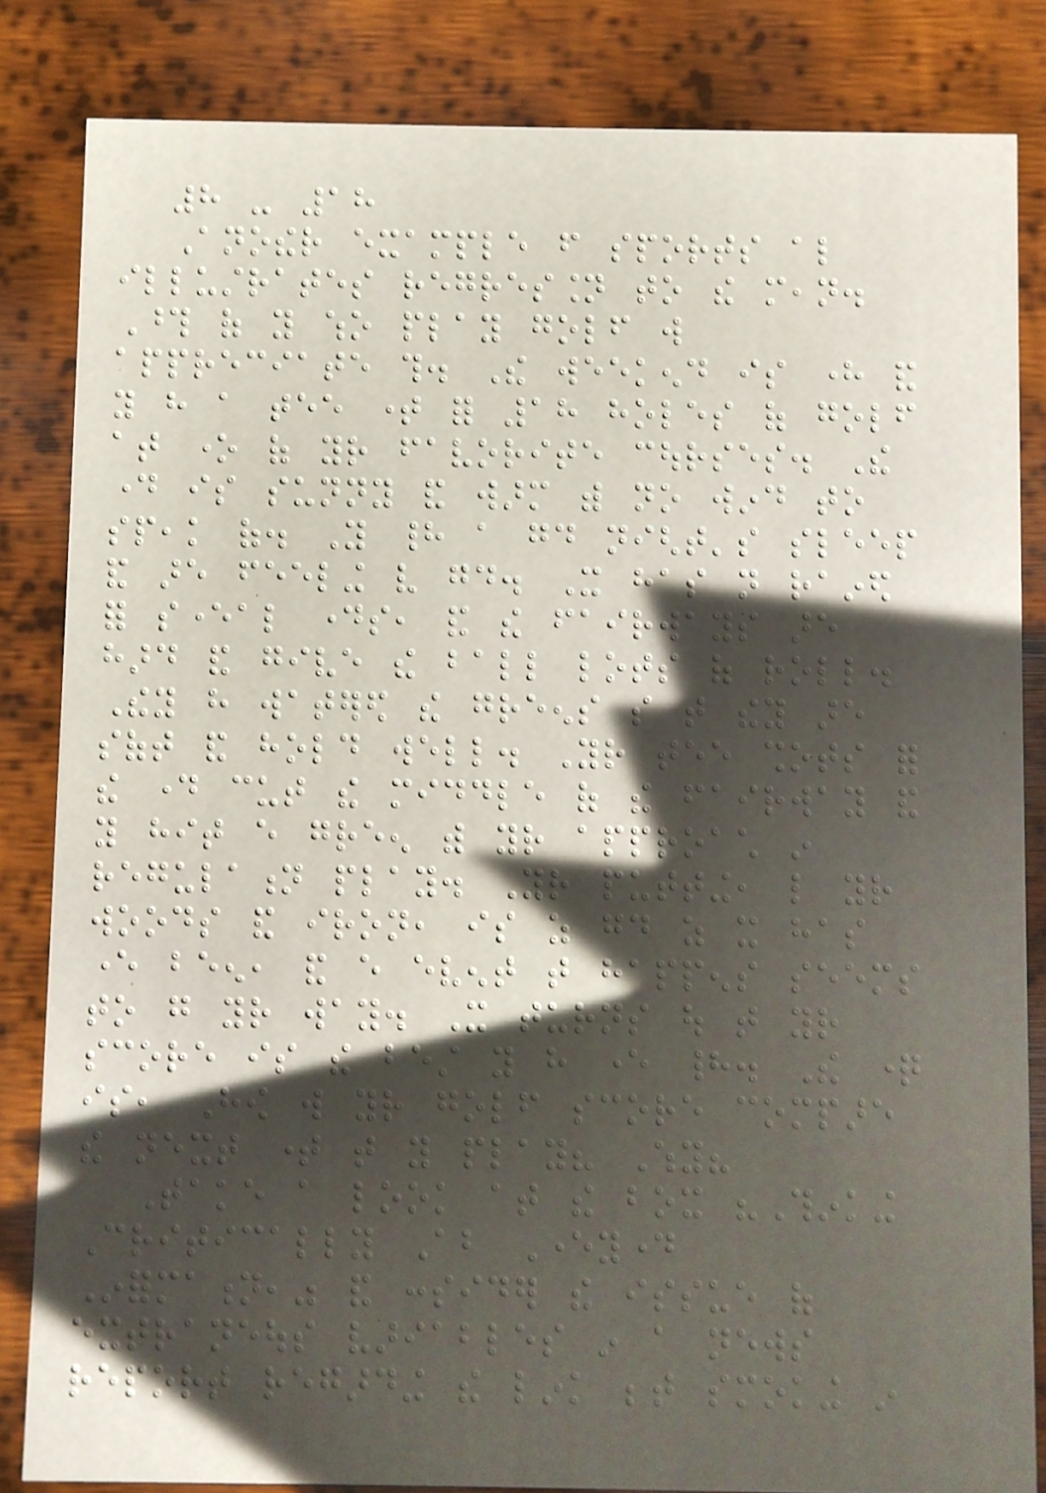8 - 18
Another example from sports also
illustrates regression to the mean.
Those of you who play golf will
appreciate this. The weekend is here and
you have a tee time for 18 holes of golf
at one of your favorite courses. The
day is sunny and warm with no wind to
speak of. You had a good night's sleep
and are feeling very good. It has not rained
for several days, and the fairways are
hard and give the ball lots of roll.
They have watered the greens so that they are
soft and hold well. Your tee shots for
the day cut the middle of the fairway and
you hit every green with your approach in
regulation play. Your putting, like your
woods and iron, is as good as it has
ever been, and every event that happens seems
to go your way. It turns out that your
score is the best you have ever had. The question
is, How will your golf score compare
the next time that you play? Why?
Take a look at the box "Thinking
Critically About Everyday
Information," and consider the issue of
extraneous variables in a news
report regarding the link between smoking in
